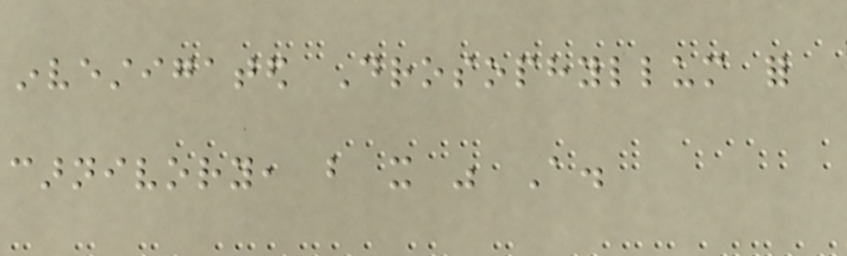investigated Drosophyllum for
carnivory, but it was A.
